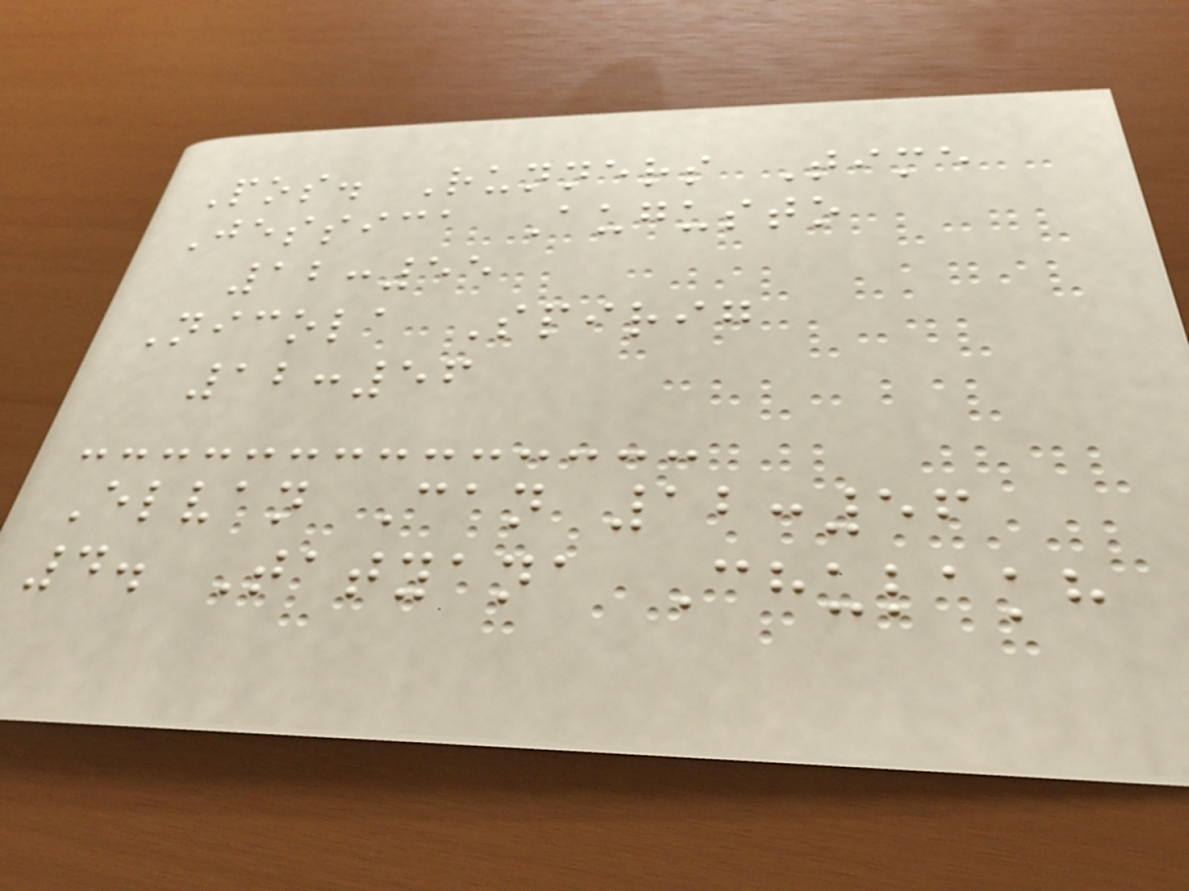Pos. Runners Time
Jessica Augusto
12:55
Nicola Spirig
12:56
Elvan Can 12:56
4. Tatyana Chulakh
